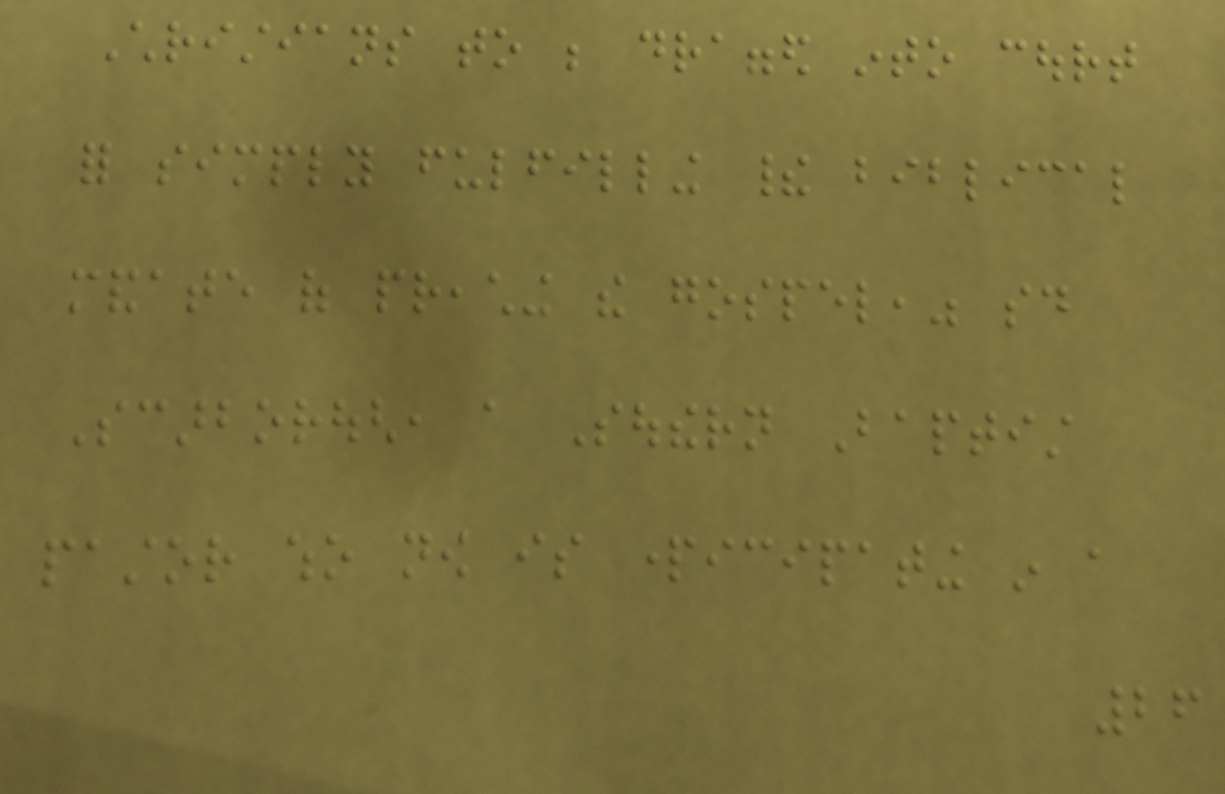Christians to be dragged into court
for simply fulfilling their biblical
mandate of preaching the gospel," said
Scarborough, a Southern Baptist
pastor who now is participating in a
26
